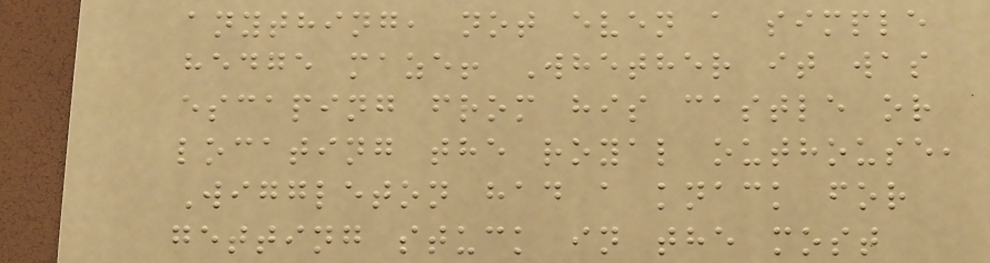anything, not even a simple
hedge maze! Whether it was
escaping from his castle or
locating the royal outhouse,
Wiggleton had a knack for
getting stuck in the most
